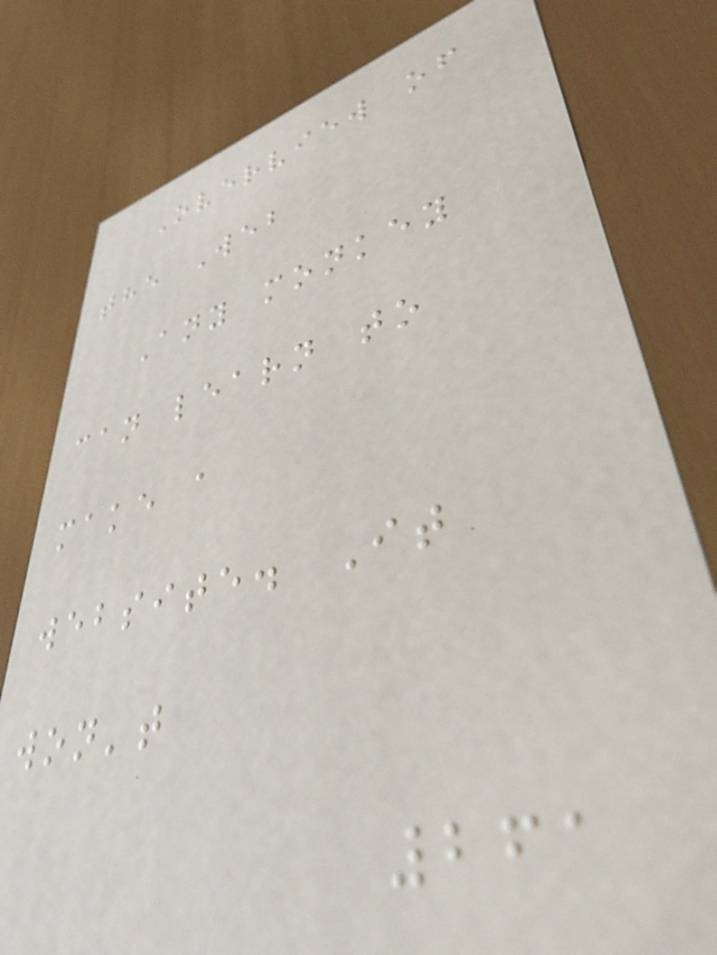Overview of
the Web
Any monkey
can learn to
make a
website. It
won't
261
